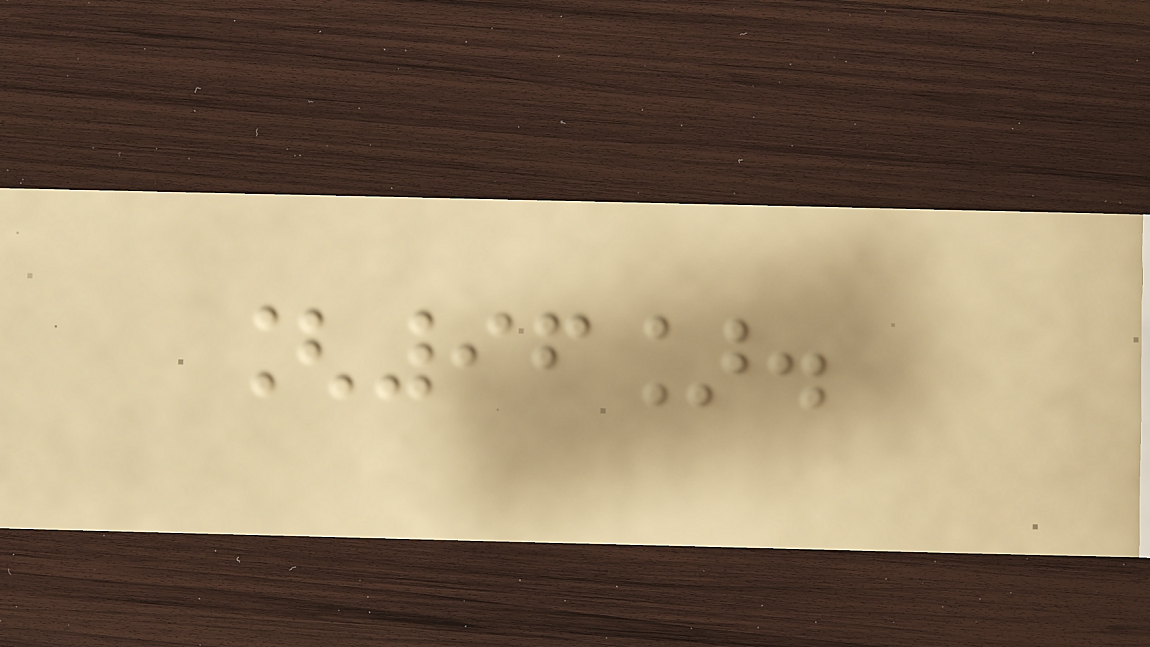[96].
